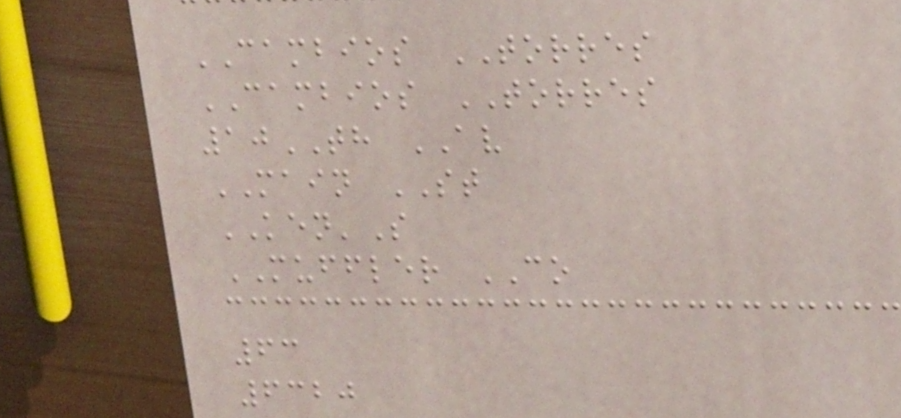CAMBIOS TORRES
CAMBIOS TORRES
10TH AV
MAIN ST
KEN'S
MUFFLER CO
63
6320
